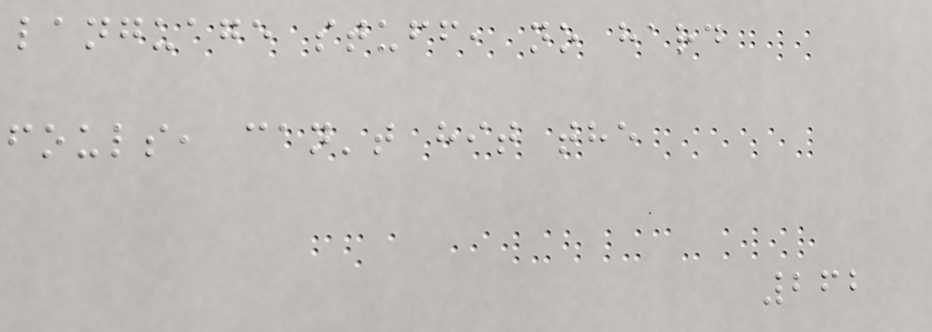language stuff, no hard
fouls, can't hit the
262
